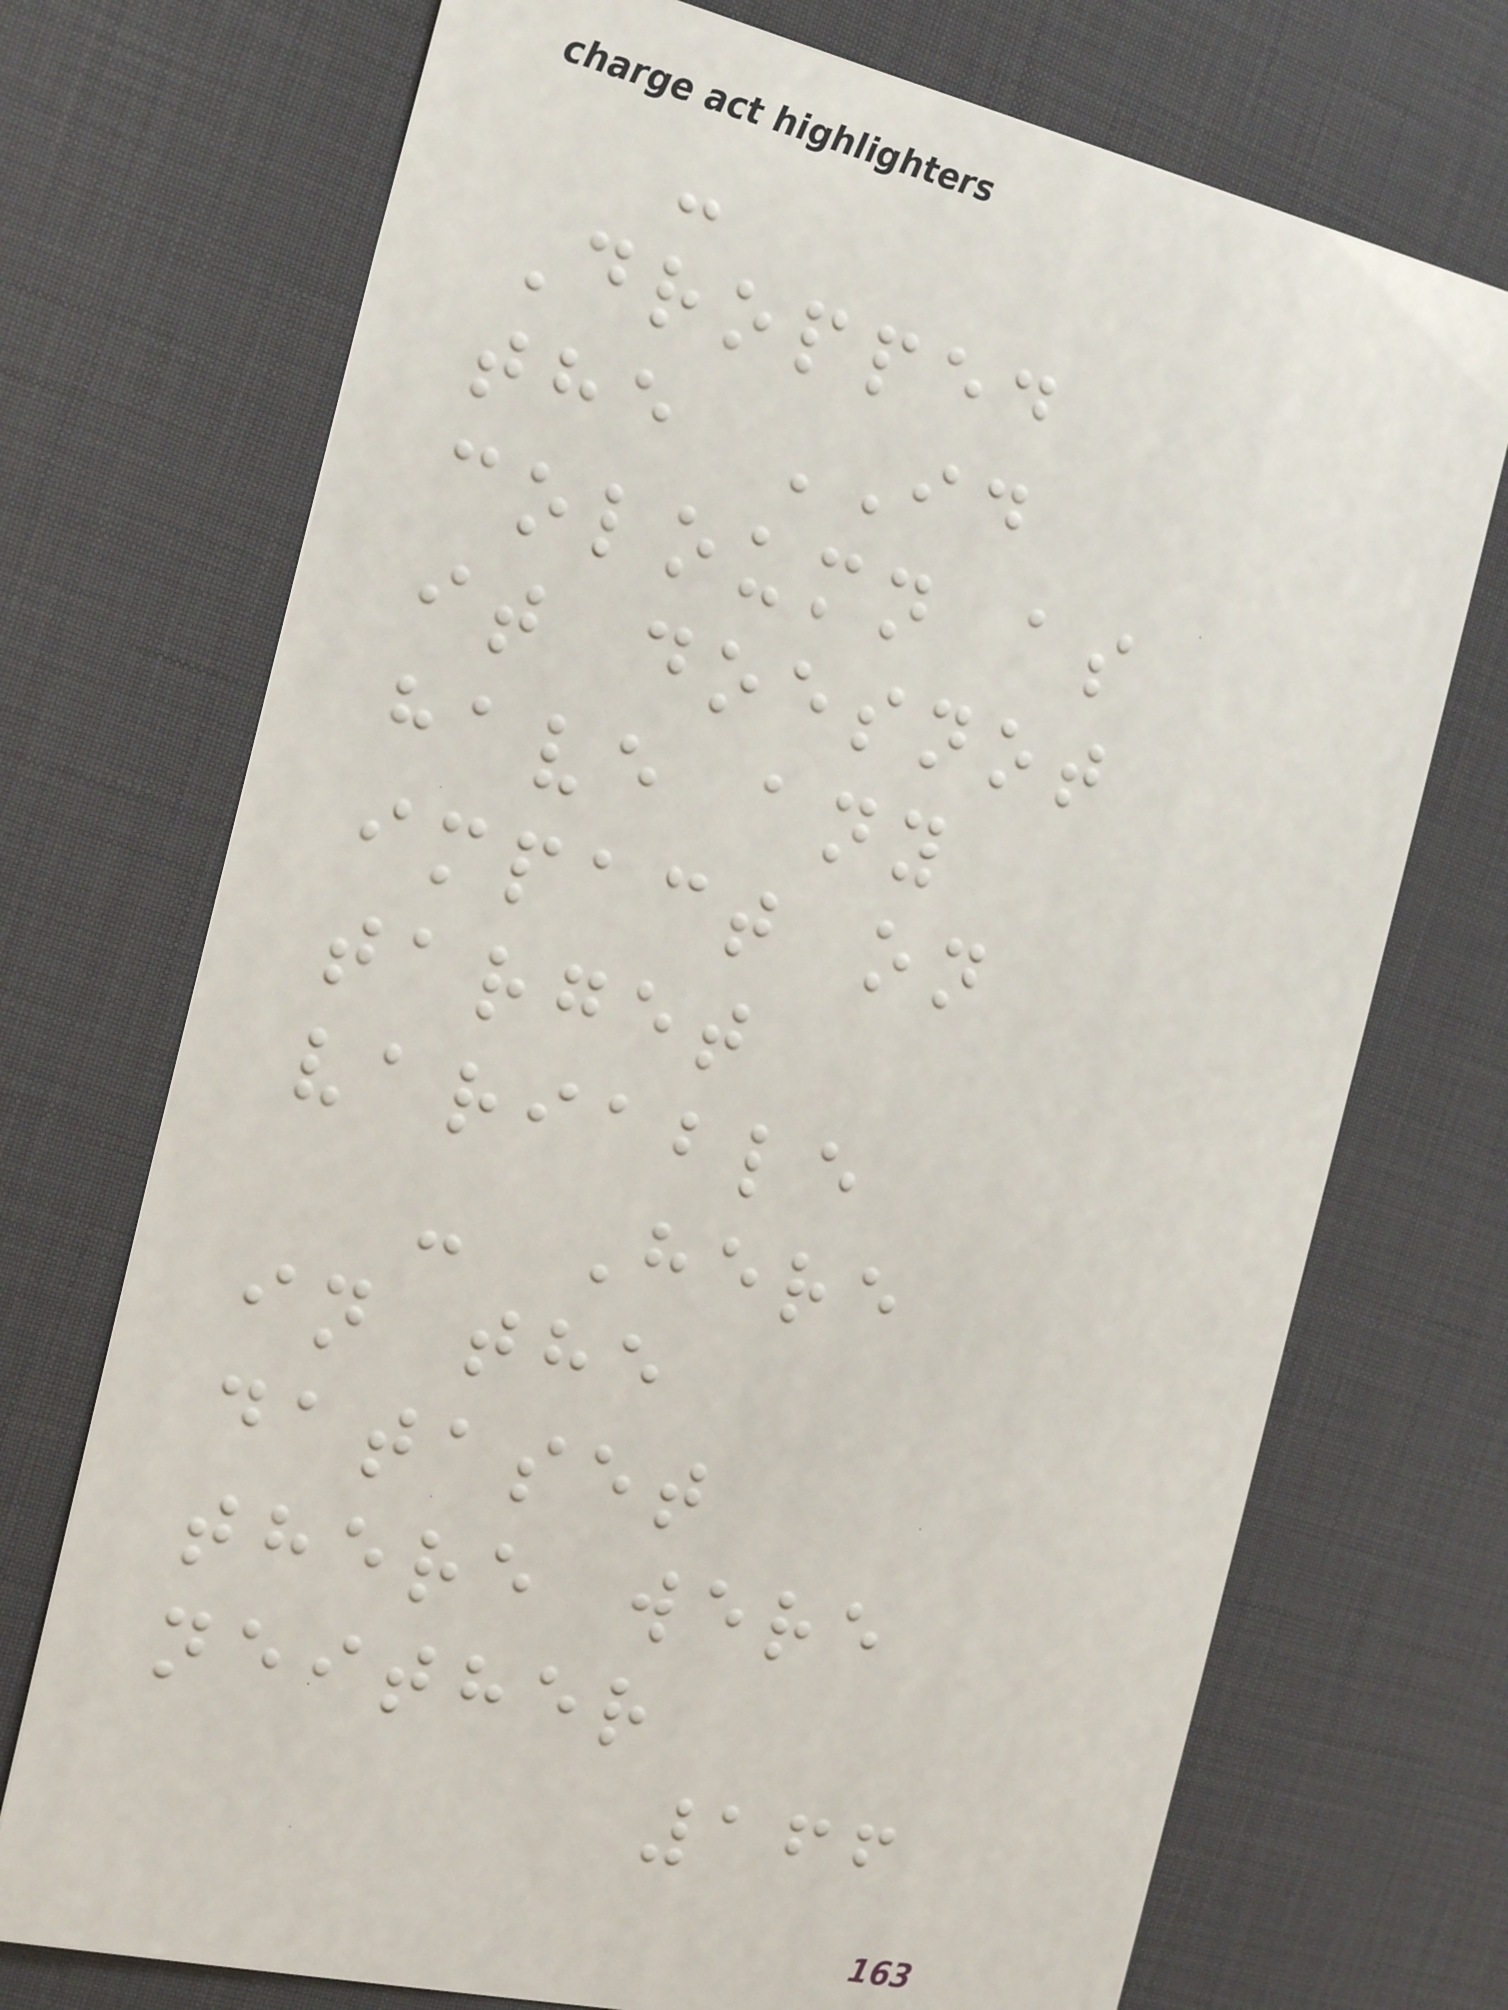-
Dropped
the ID
coloumn as
it doesnot
have any
impact on
target
variable
- Here
in the
dataset
there were
neither
166
